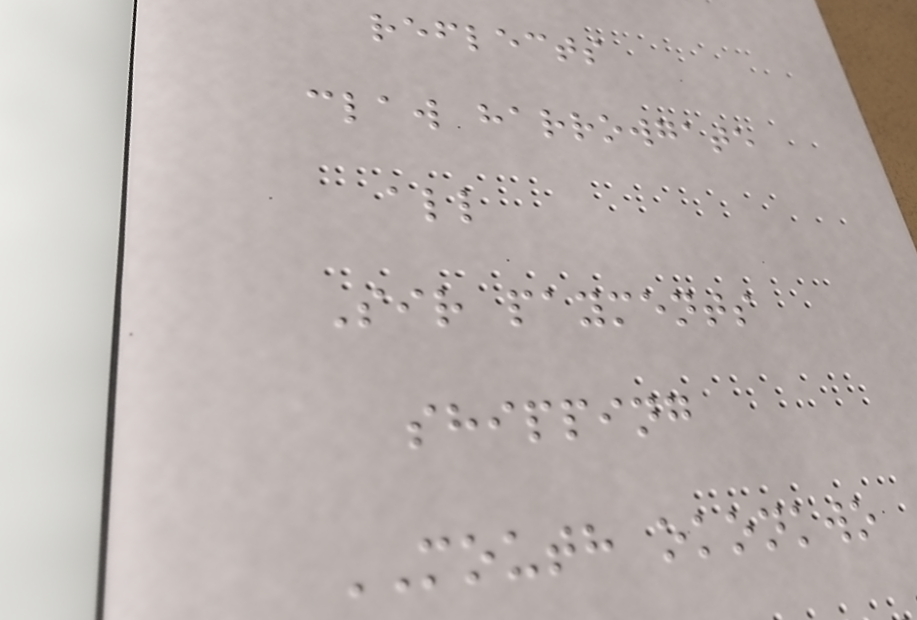reflects
claw harrowgate
all
Sir payments
shipping
MOUTH okonkwo
